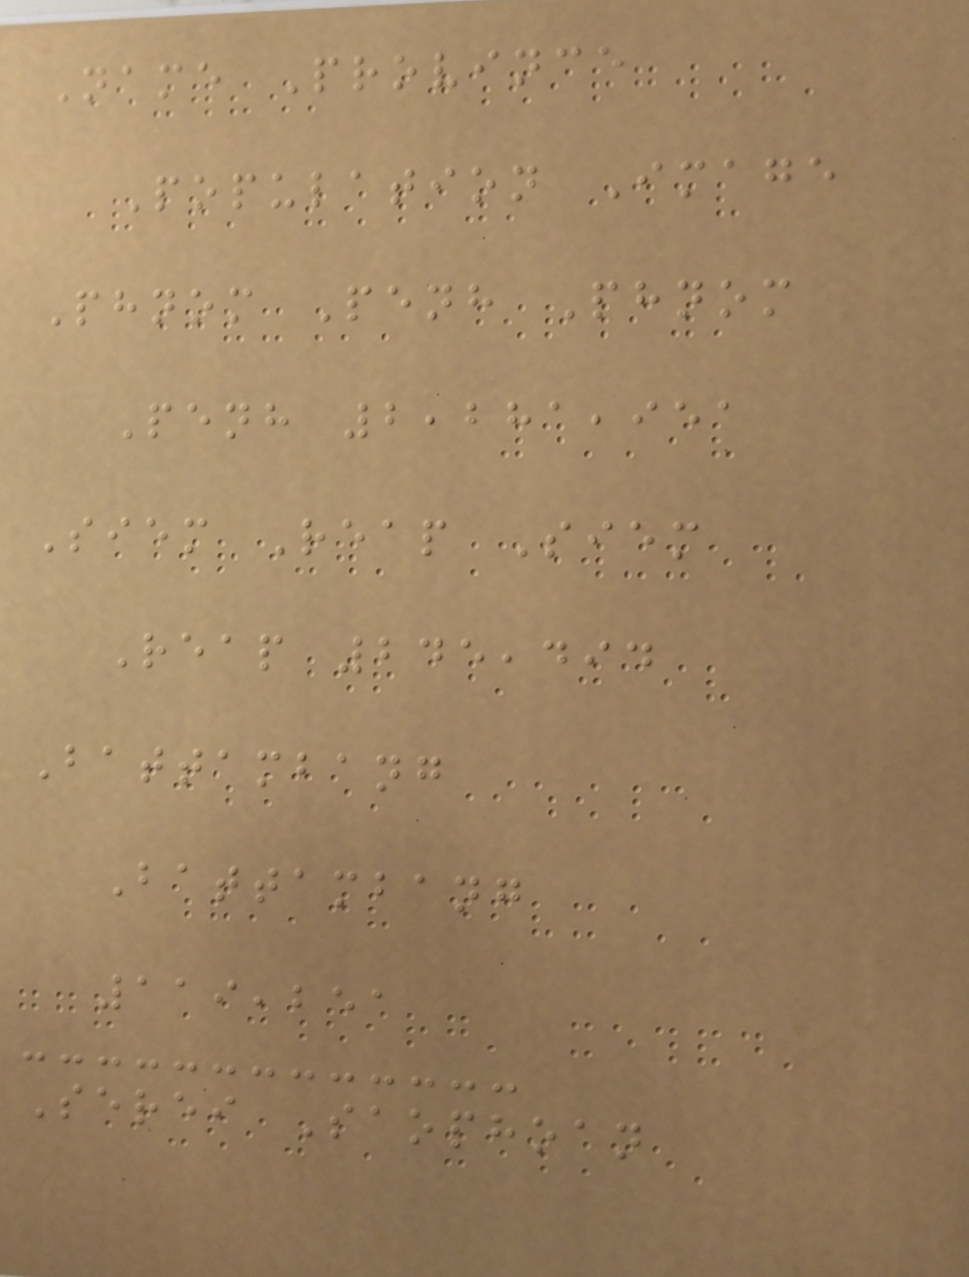Name Province
Population Image
Phnom Penh Phnom
Penh 2,281,951
Siem Reap Siem
Reap 245,494
Battambang
Battambang
119,251
Serei Saophoan
